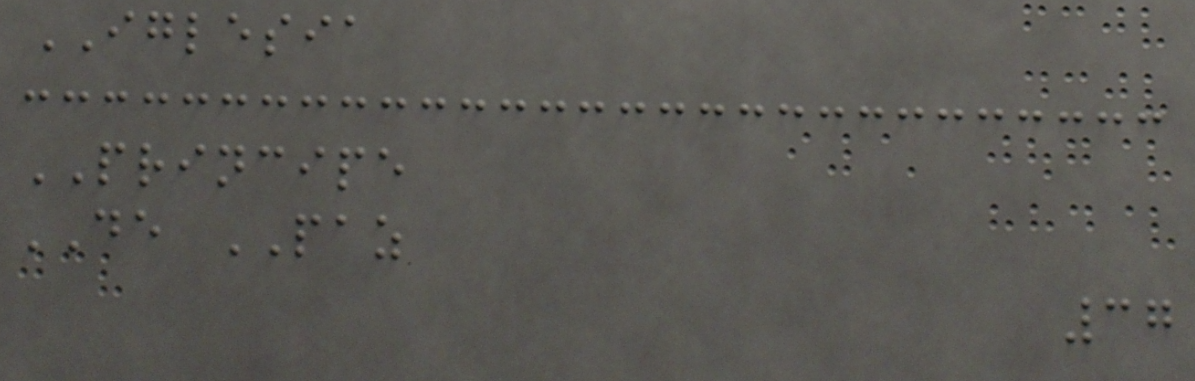IGLESIA
PRINCIPE
DE PAZ
37
